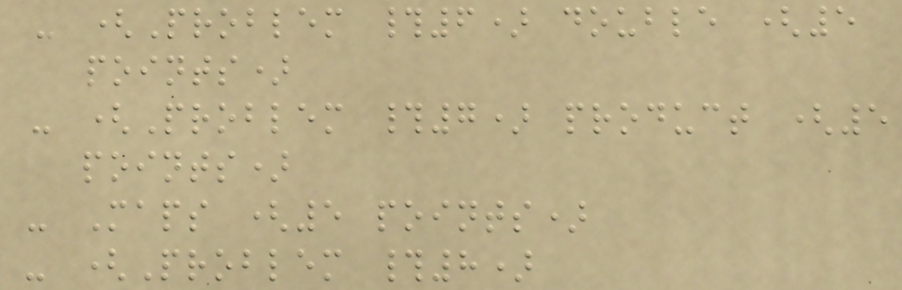- (Problem #6) double (5
points)
- (Problem #7) product (5
points)
- Maps (5 points)
- (Problem #8)
